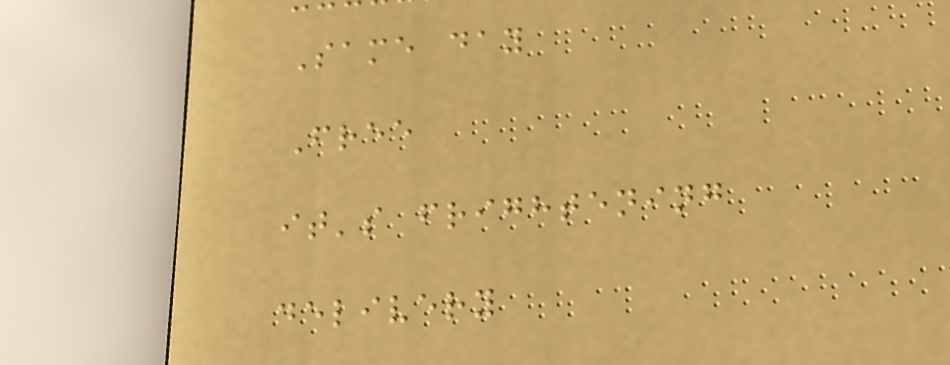Same day
Free
it's frightening
delivery
